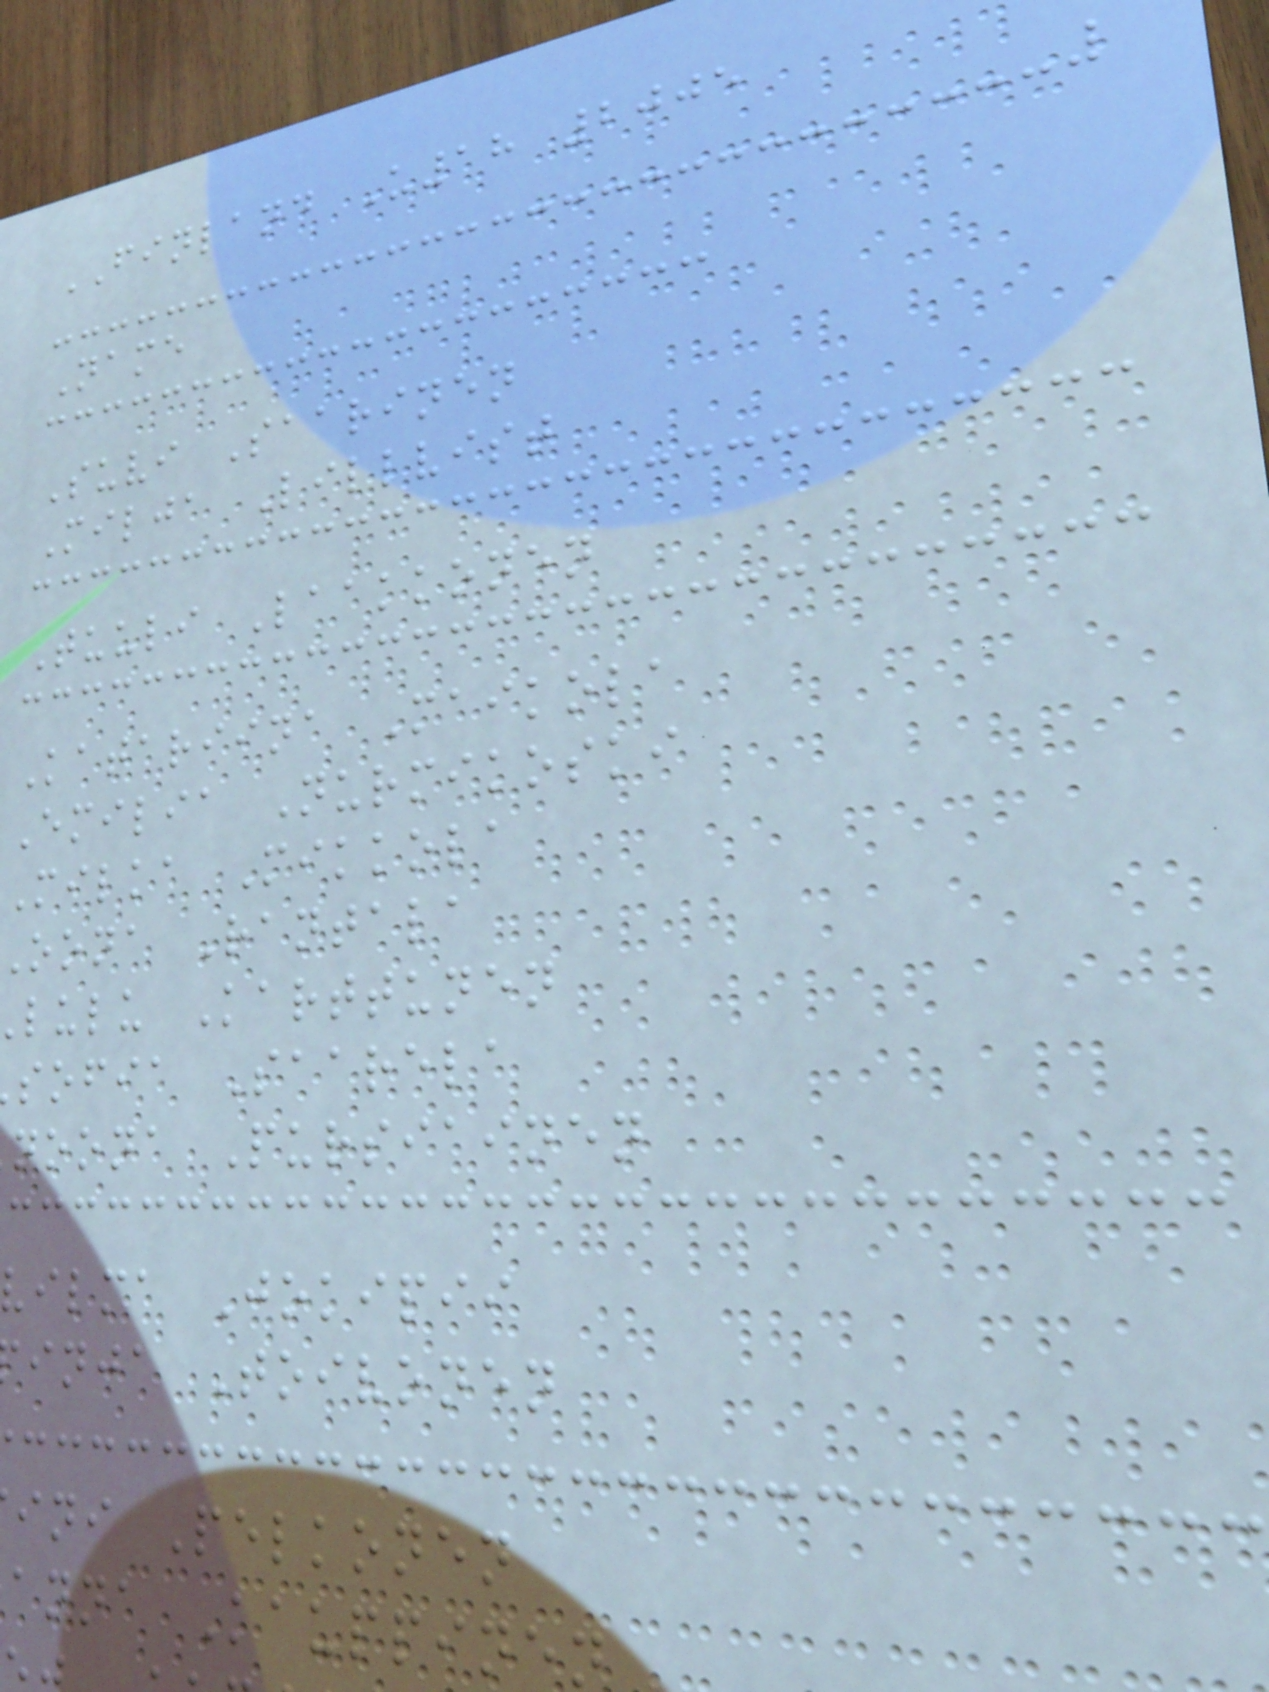FINLAND U18 2005
Name
Suvi Saarinen
Milja Lillvist
Tuuli Laakkonen
Katariina Maikola
Emilia Nurmikoski
Milka Mikkola
oona Rantala
lulu Karttunen
sofia Saarela
noona Pursiainen
vilma Jokipii
inja Toivonen
ini Pelkonen
anna Kauppinen
